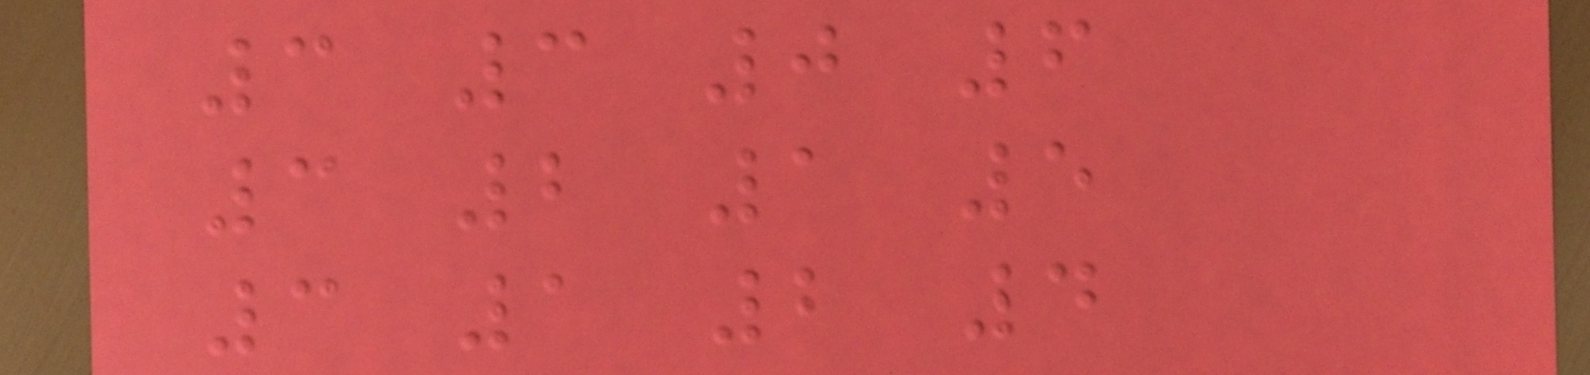3 3 0 6
3 2 1 5
3 1 2 4
